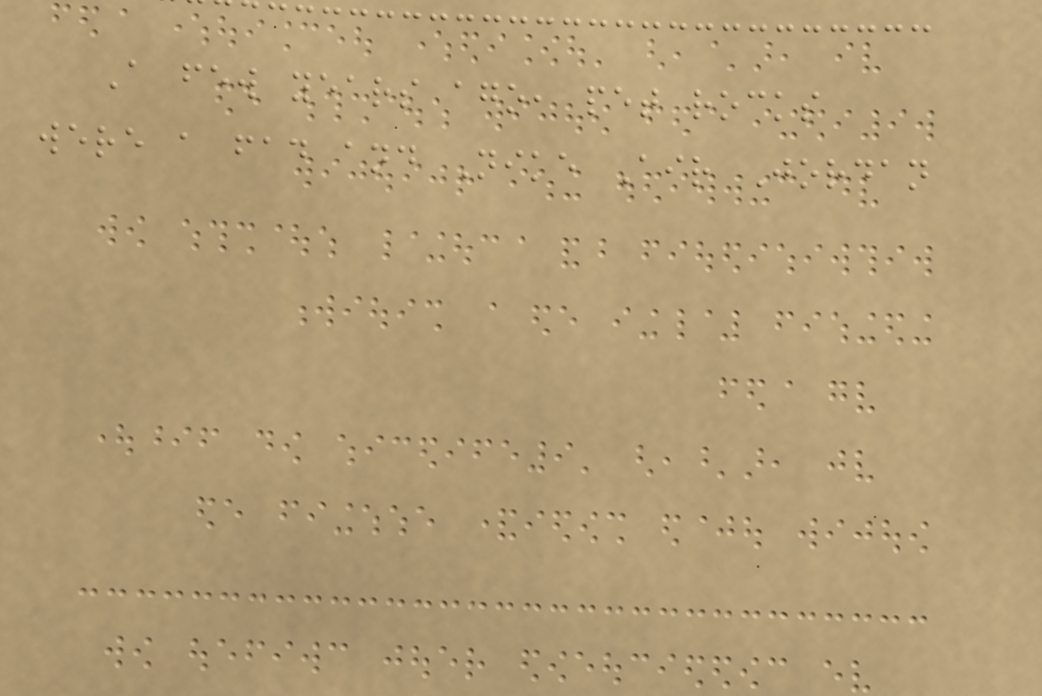A few years ago, pet rocks
were a fad and Nike Air Jordan
